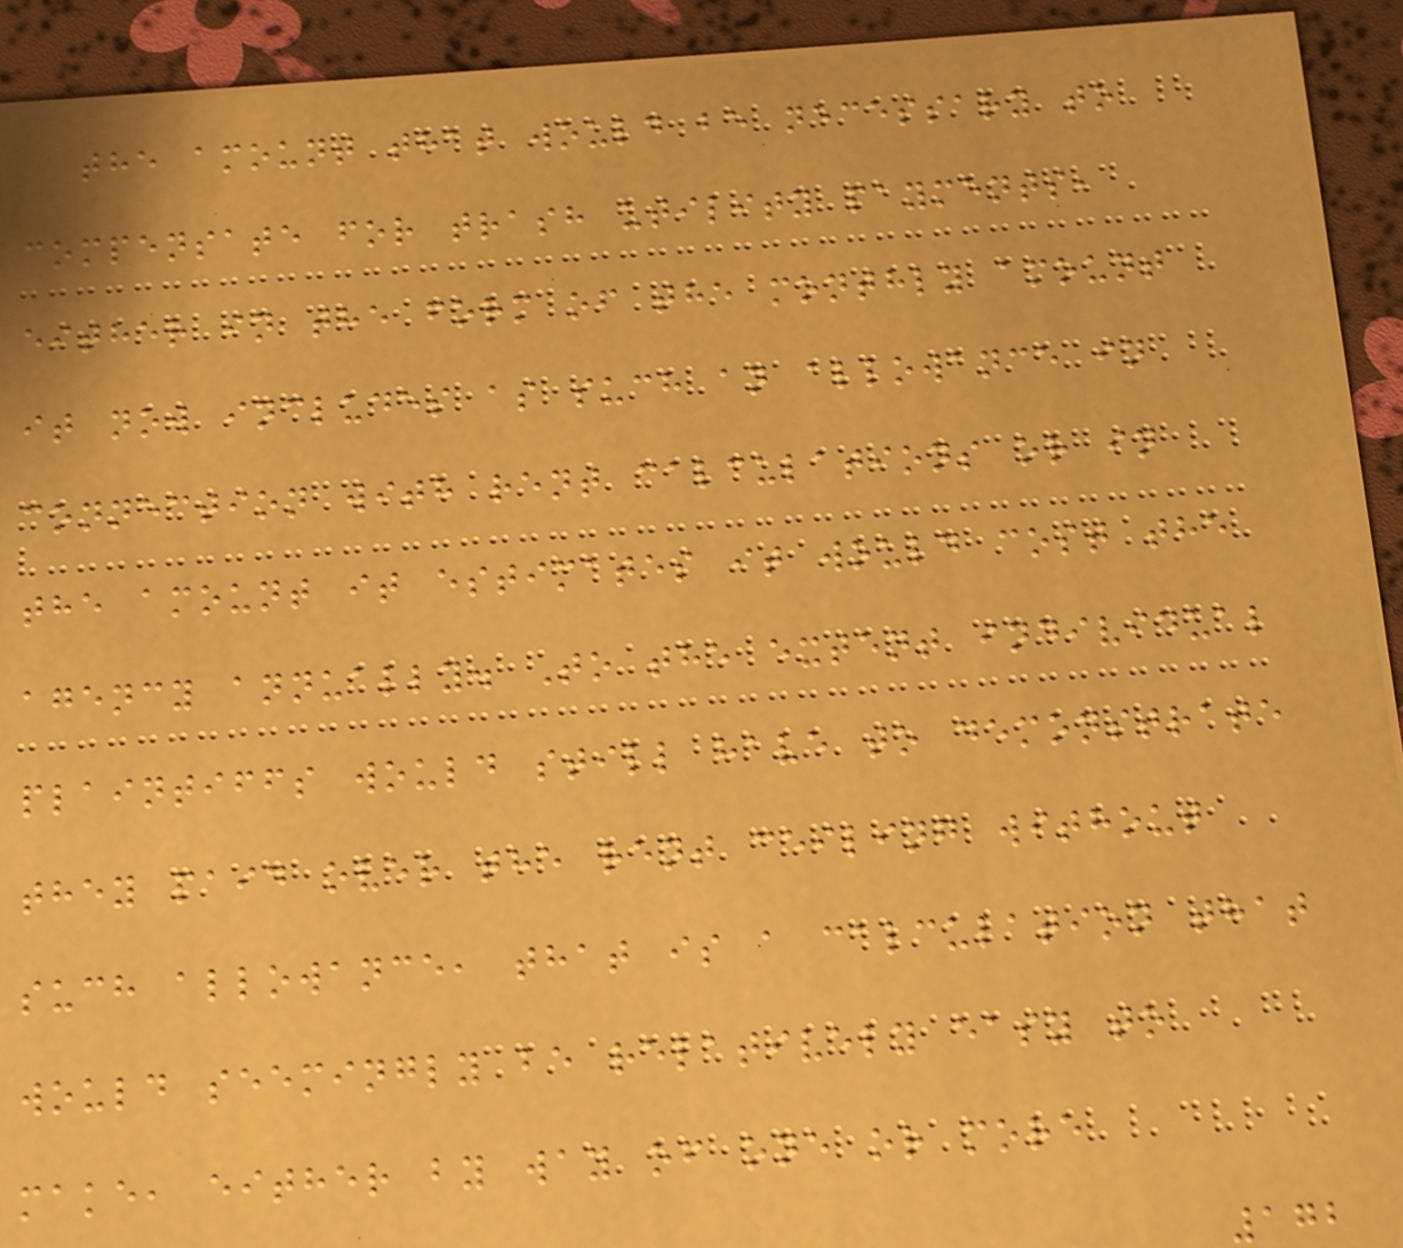the amount that would be necessary to
compensate for trash utility payments,
either in the form of the monthly amount
it now includes as such an allowance in
connection with rent calculations or in
the amount it estimates it would cost the
agency annually. To the extent individual
plaintiffs would still have to demonstrate
they paid over the rent ceiling without
such allowance, that is a calculation that
would seemingly be relatively easy to
make, either by way of one or more
172
